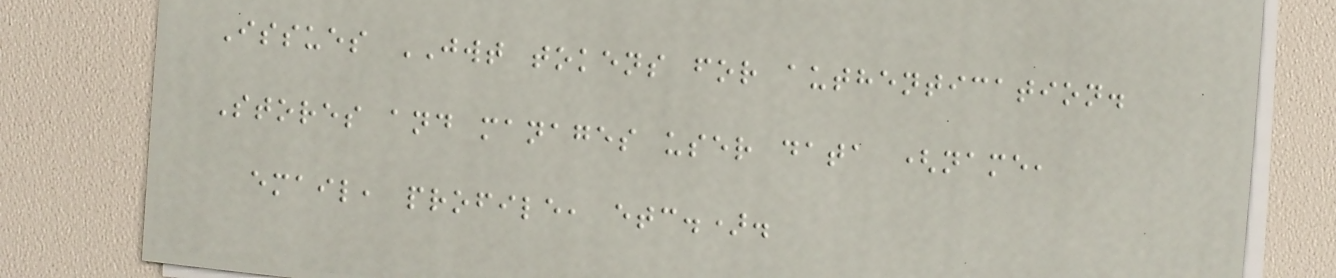Issues JWT tokens for authentication.
Stores and manages user data (name,
email, profile, etc.).
